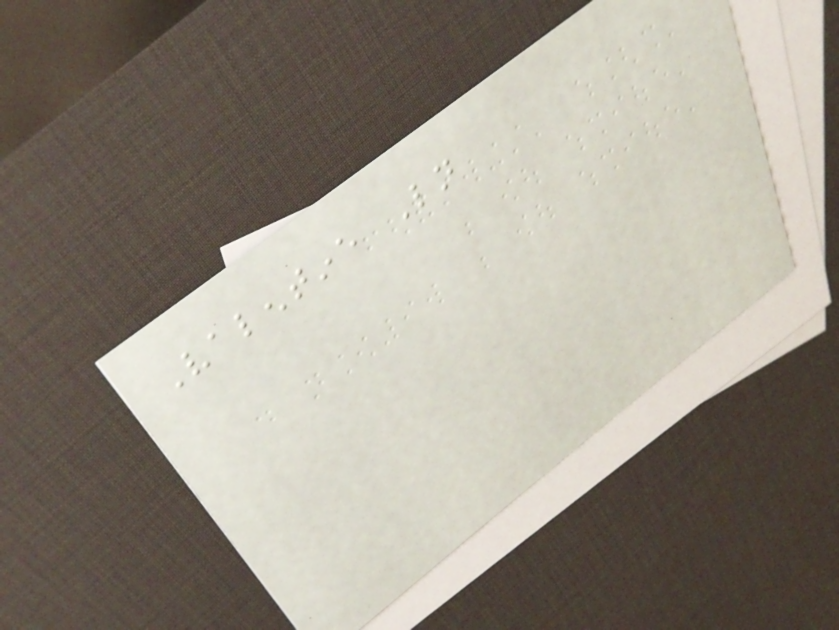Valentine Ln
